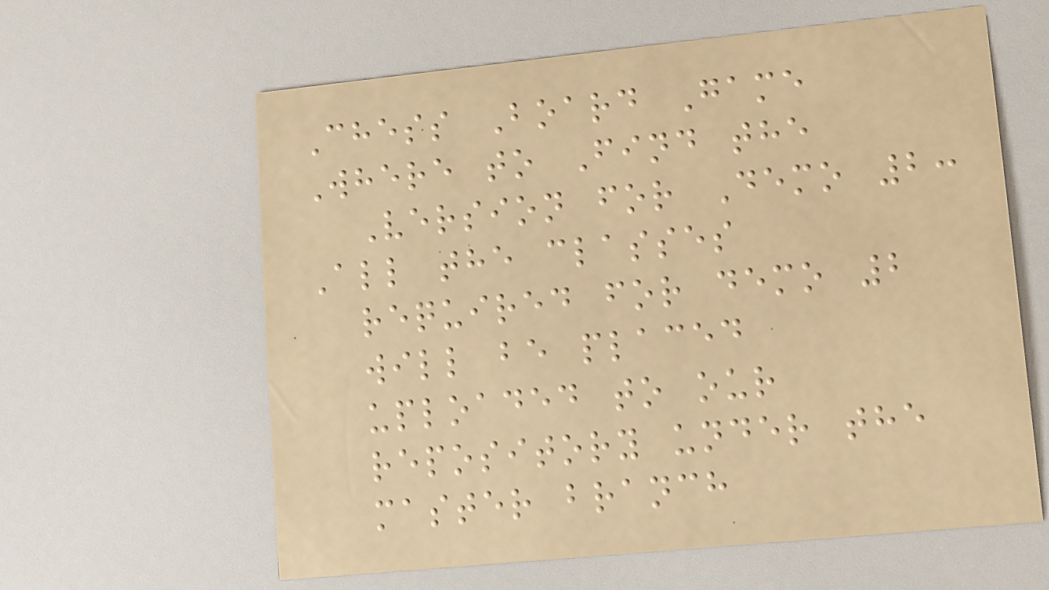Chess Board Game
Where to Find the
Version for Demo 2:
All the classes
required for demo 2
will be placed
uploaded to our
repository under the
master branch
